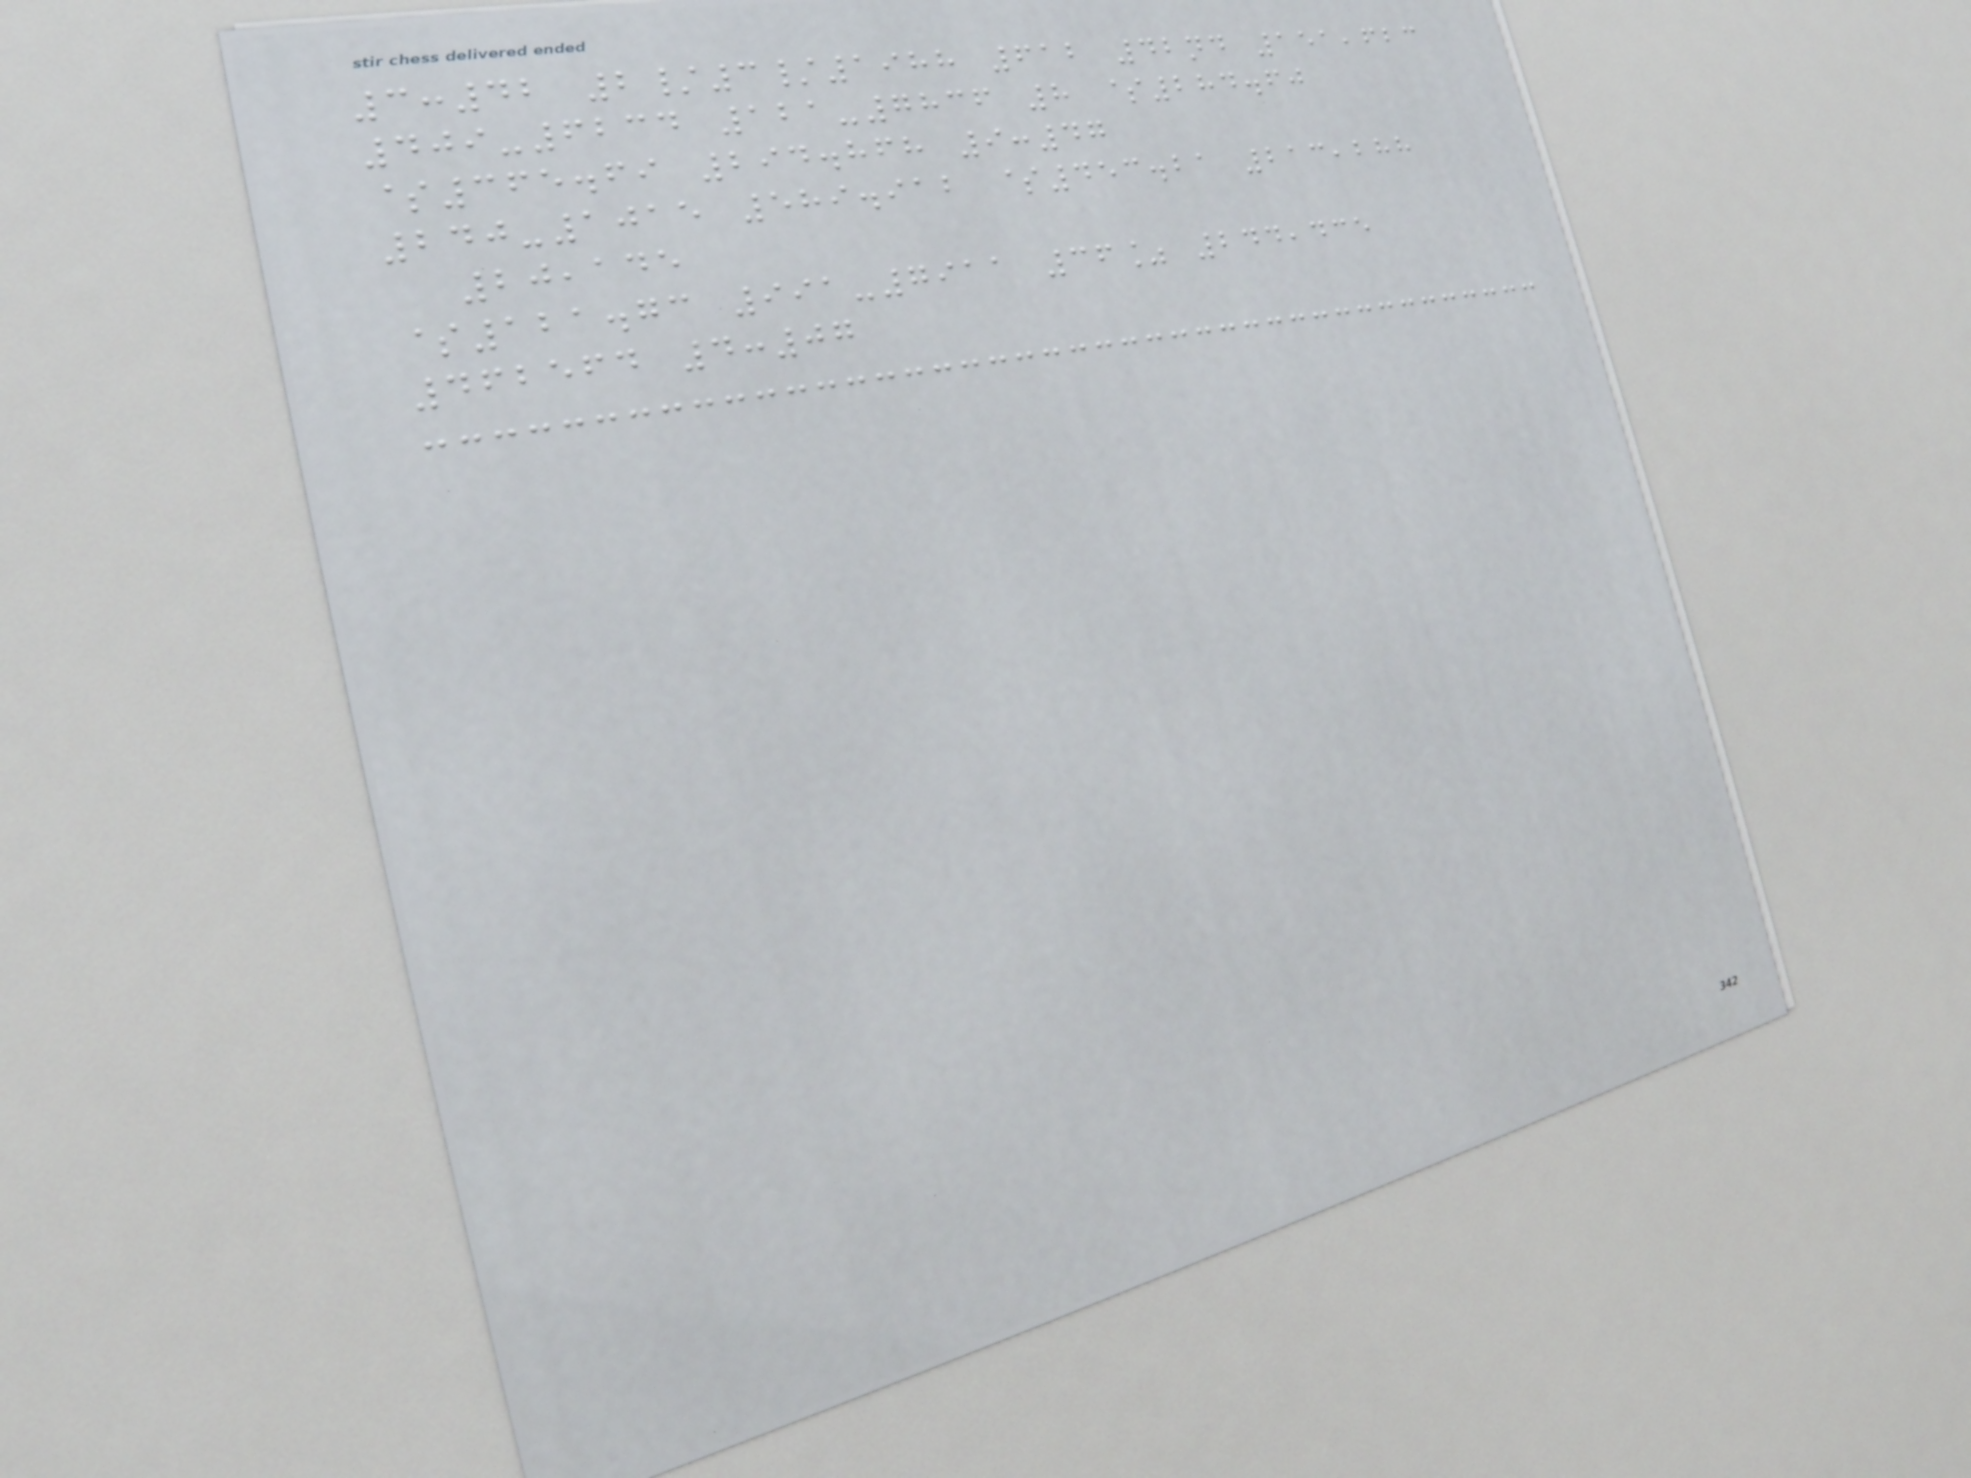3:42 2/3/1988 612 42nd 151,623
409-6234 121-7836 8 $284.60
$365.69 294.868 9:47
240-1015 589.912 $453.21 213,288
20,145
$121.73 991-7911 36% 244,435
462564 4:07
